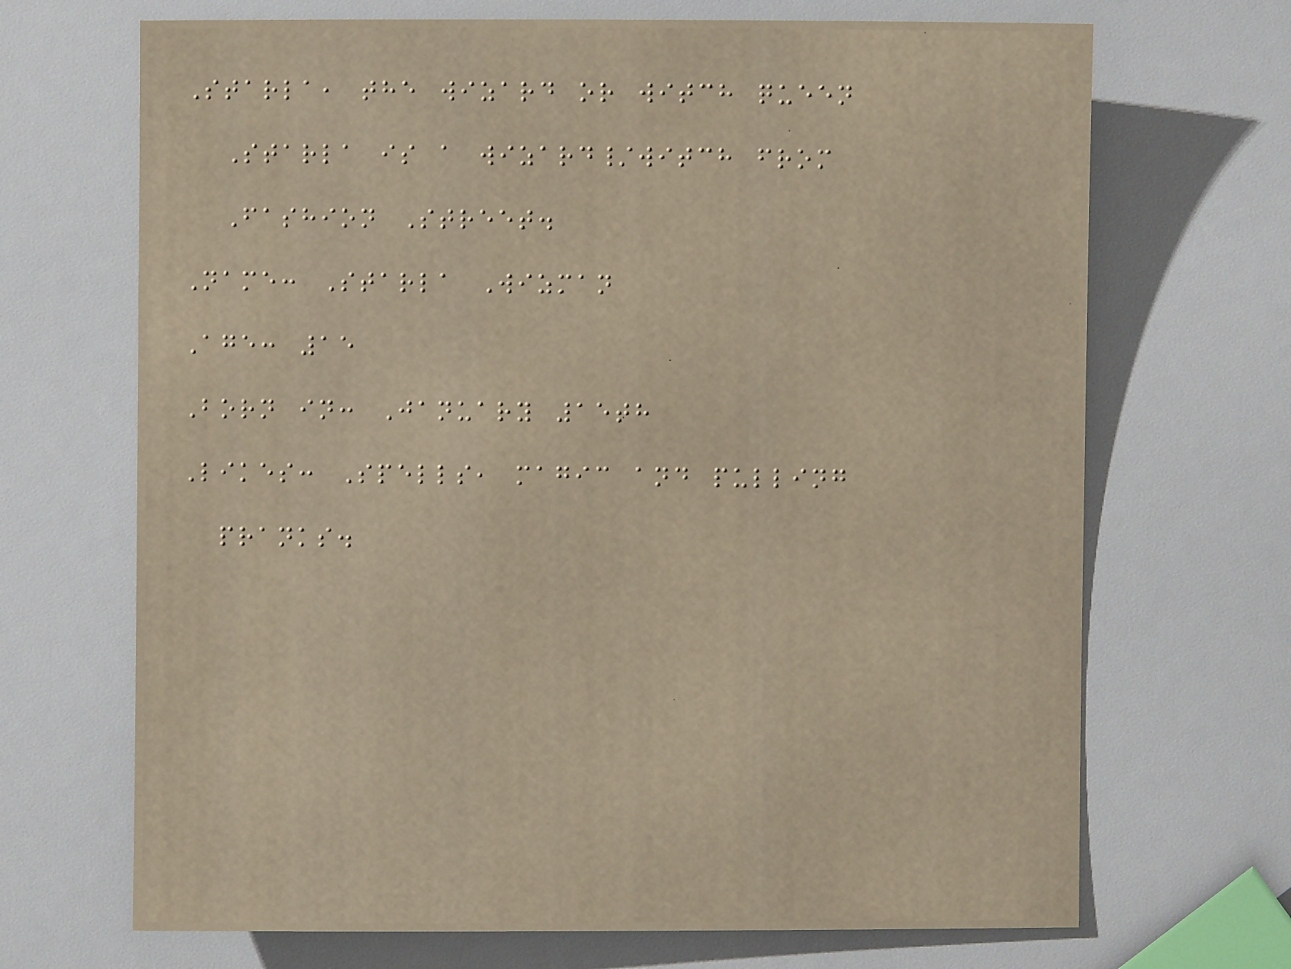Starla, the wizard or witch queen
Starla is a wizard/witch from
Fashion Street.
Name: Starla Wizman
Age: 15
Born in: January 15th
Likes: Spells, magic and pulling
pranks.
